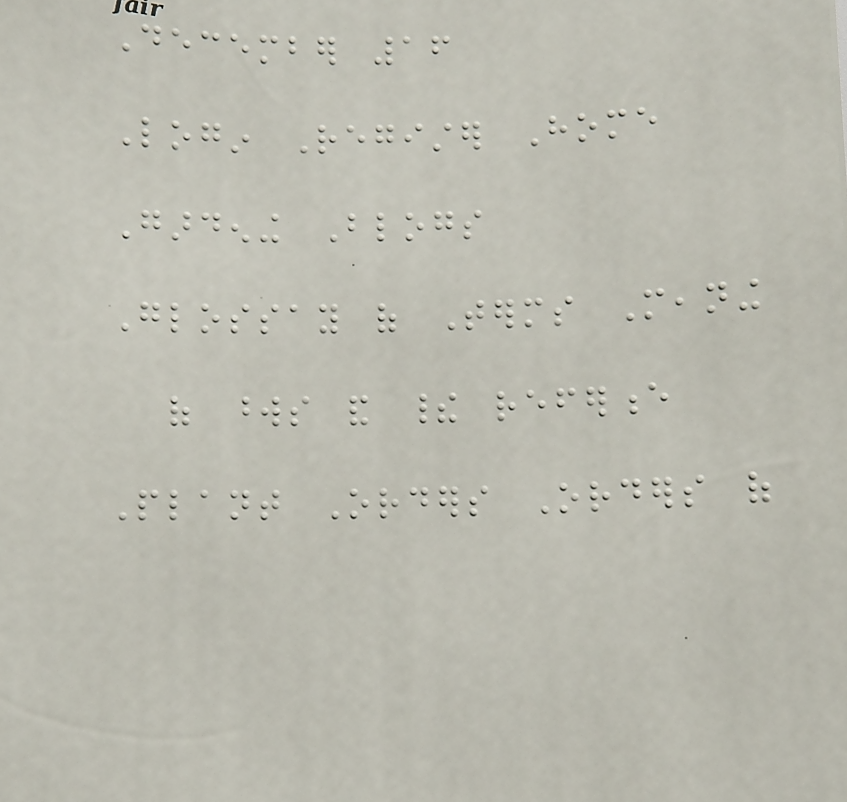December 16
Login Register Home
Gardening Blogs
Glossay of Terms Meaning
of words and their reference
Plant Orders Orders of
